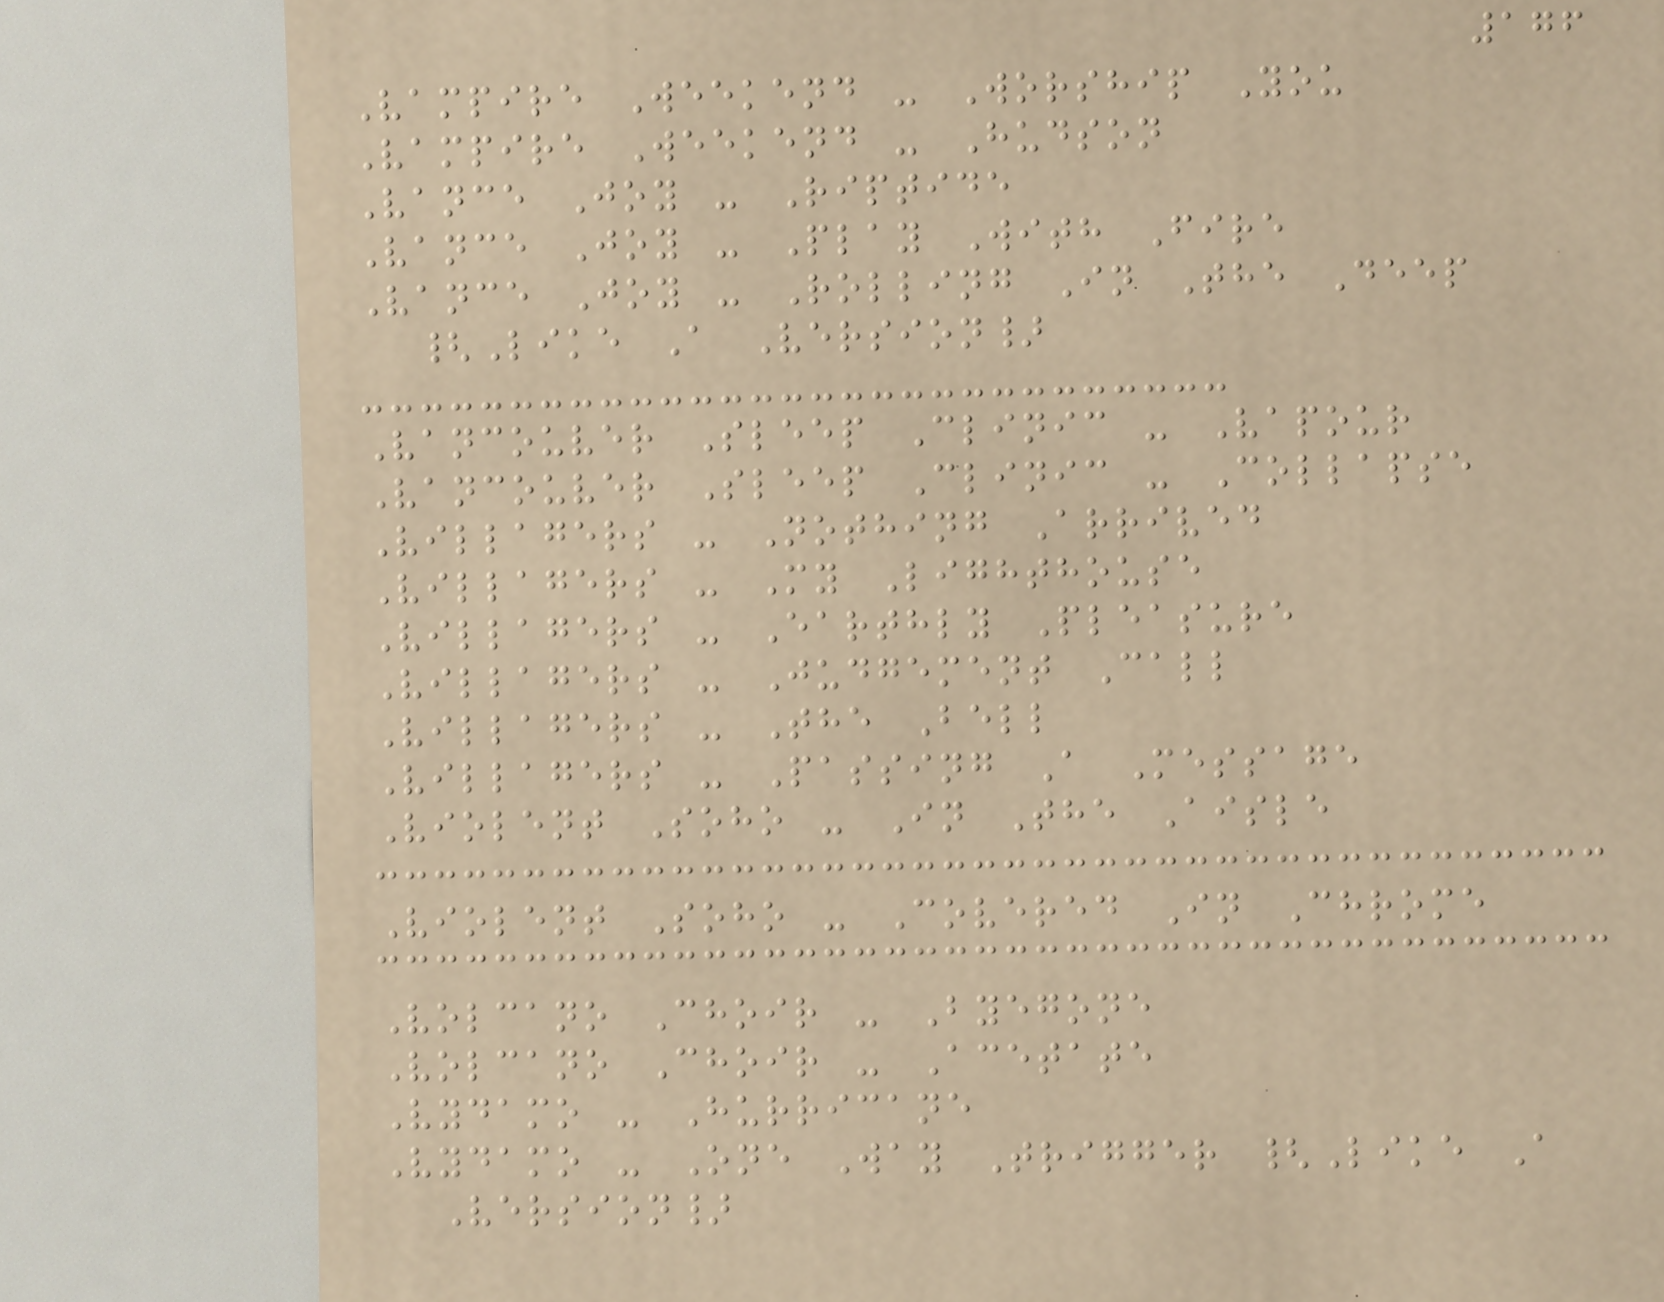176
Vampire Weekend - Worship You
Vampire Weekend - Hudson
Vance Joy - Riptide
Vance Joy - Play With Fire
Vance Joy - Rolling In The Deep
{Like A Version}
Vancouver Sleep Clinic - Vapour
Vancouver Sleep Clinic - Collapse
Villagers - Nothing Arrived
Villagers - My Lighthouse
Villagers - Earthly Pleasure
Villagers - Judgement Call
Villagers - The Bell
Villagers - Passing A Message
Violent Soho - In The Aisle
Violent Soho - Covered In Chrome
Volcano Choir - Byegone
Volcano Choir - Acetate
Vydamo - Hurricane
Vydamo - One Way Trigger {Like A
Version}
